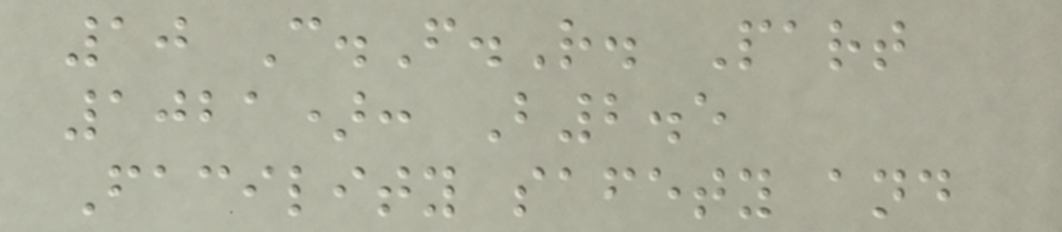10 C.F.R. Part
1021): B2.5
Facility safety and
